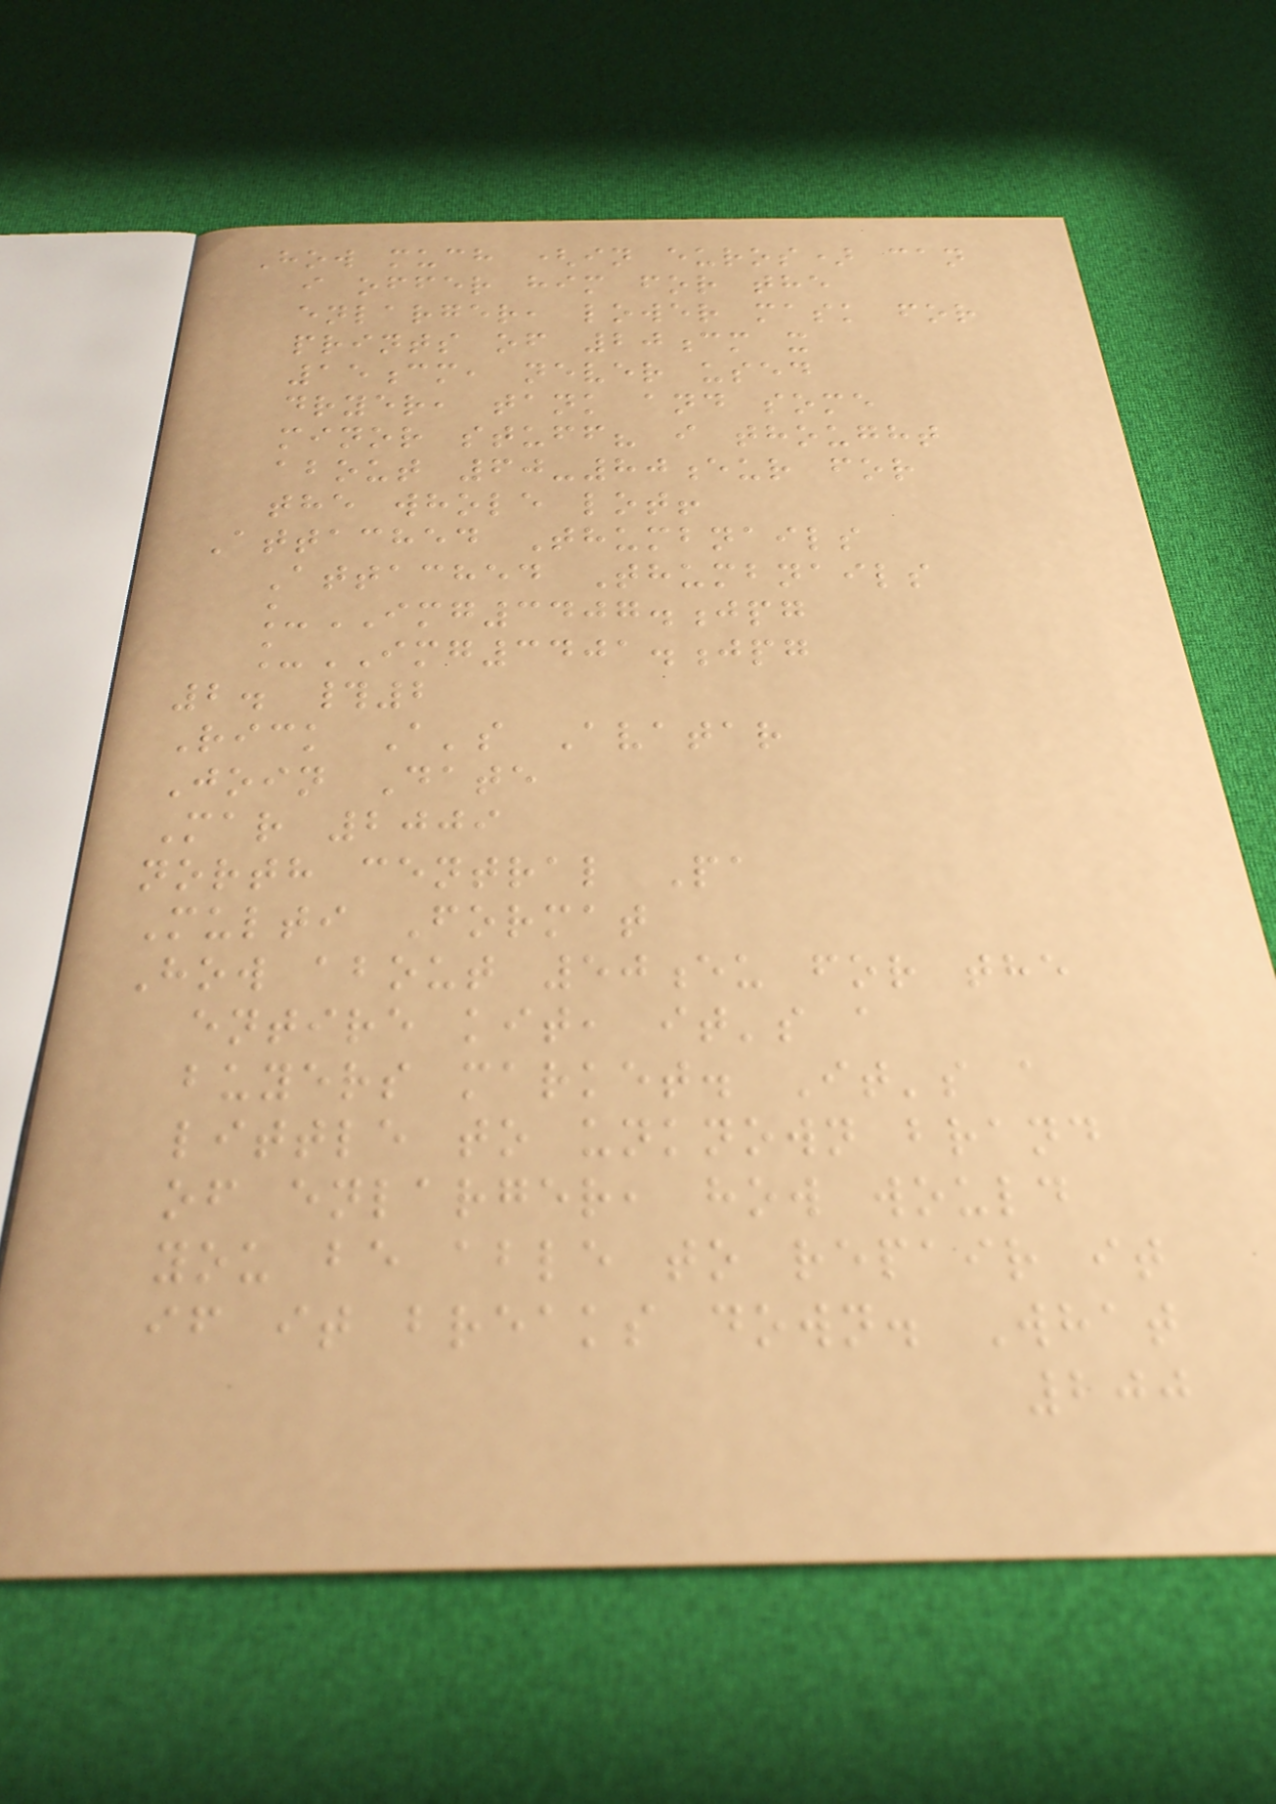How much (in euros) can
i offer him for the
enlarger, lower mask for
prints of 20cm x
15cm, never used
dryer, tank and some
minor stuff? i thought
about 60-80eur for
the whole lot!
Attached Thumbnails
Attached Thumbnails
_IMG3407.jpg
_IMG3401.jpg
2. #2
Rick A's Avatar
Join Date
Mar 2009
north central Pa
Multi Format
How about 50eu for the
entire kit, it's a
buyers market. It's a
little to unknown brand
of enlarger, how would
you be able to repair it
if it breaks down. What
200
